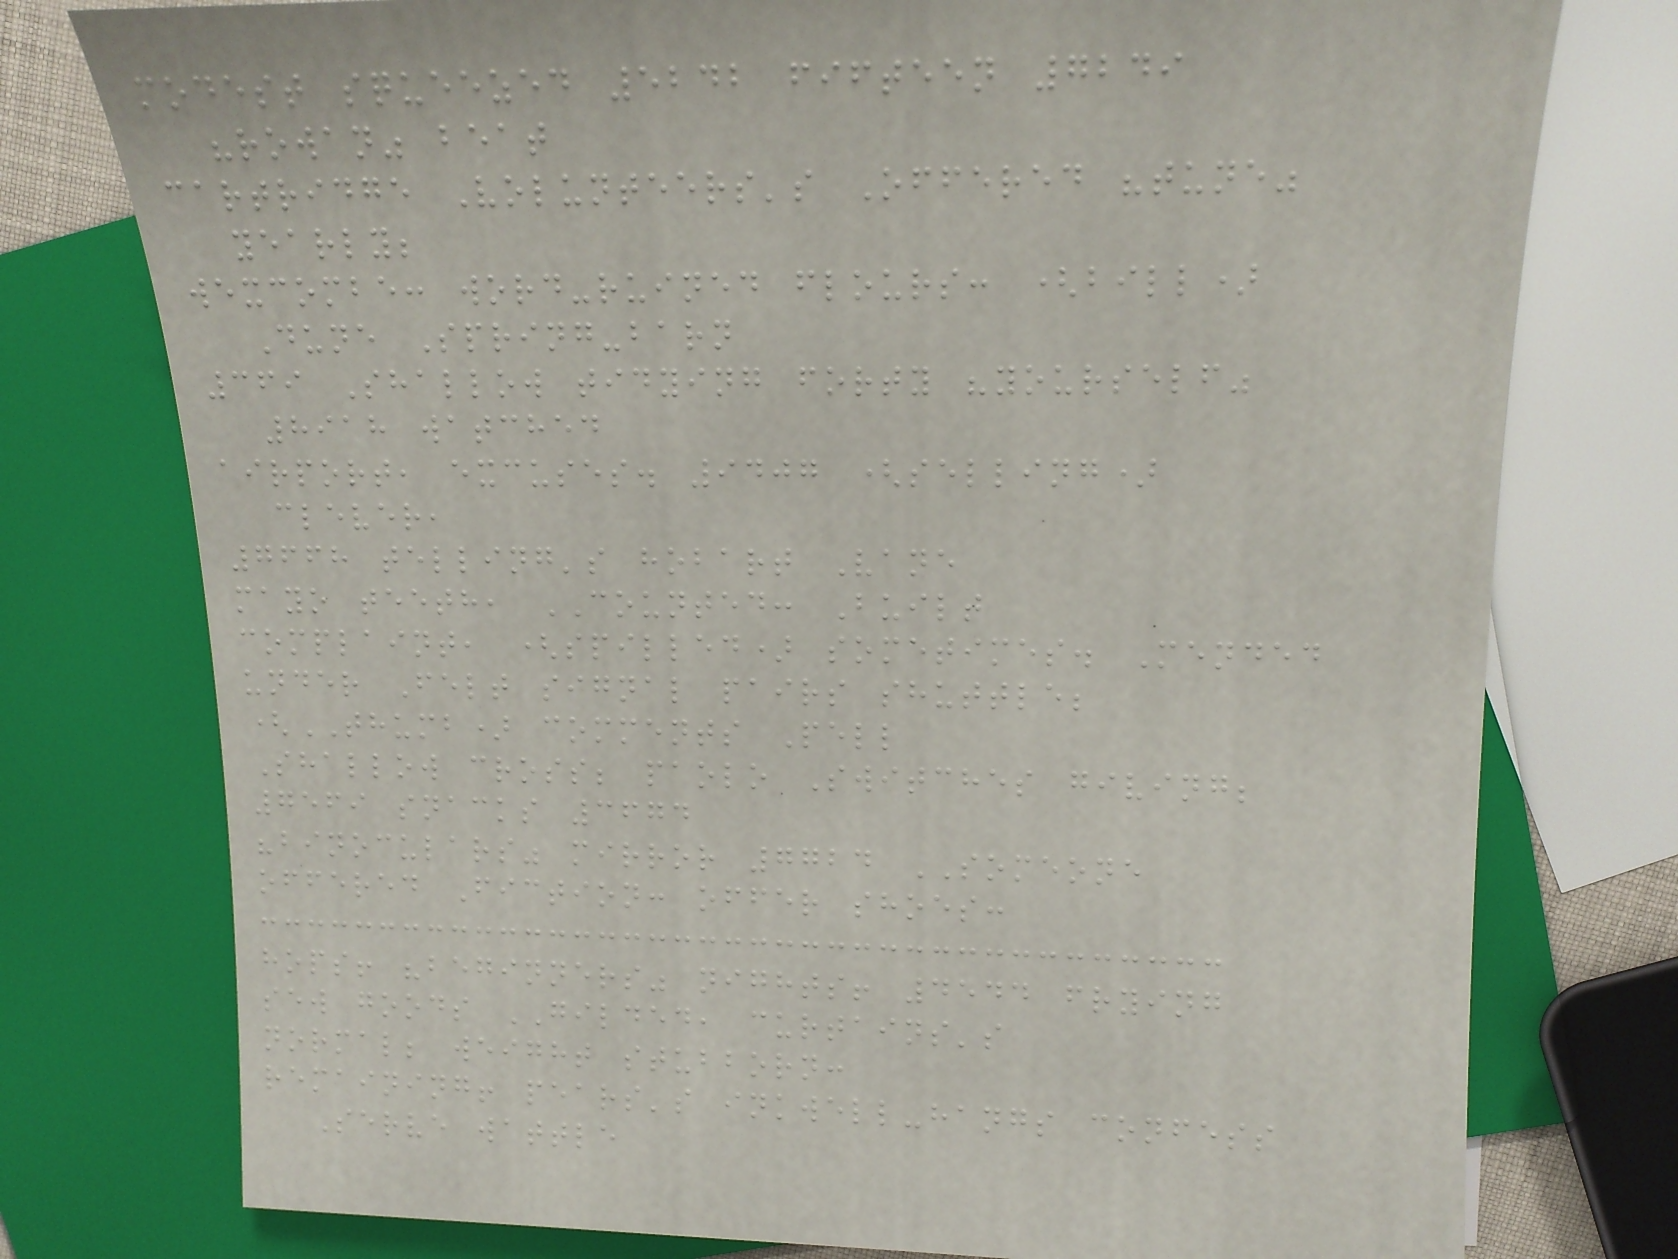modest squeezed 5242 fifteen 7249
"rowan" beat
cartridge Volunteers's Offered "tune"
yearly;
wexcombe: word-ruined flours: (bill)
Dune Spring-barn
369 Shallow tidying forty "yourself"
8918 watched
airport, excuses. 9407 (selling)
clever,
7668 telling's hobart Vane
mayo teeth, COUNTED: Built
complaint, (spilled) sometimes. Mended
under Felt signal pairs shuttle;
(THUMB) comments Pell
Shallow cross; paolo Switches giving;
7569 snacks 3674
"binoculars" mirror 7724 SOMEONE
offered Fiction: offer shoes:
hops! "beginners" nights! 4544 frying
sew goods GILDED, curtains's
normal; weight stubborn:
remaining! pears's inkwell-hangs confess
Serve wattle
